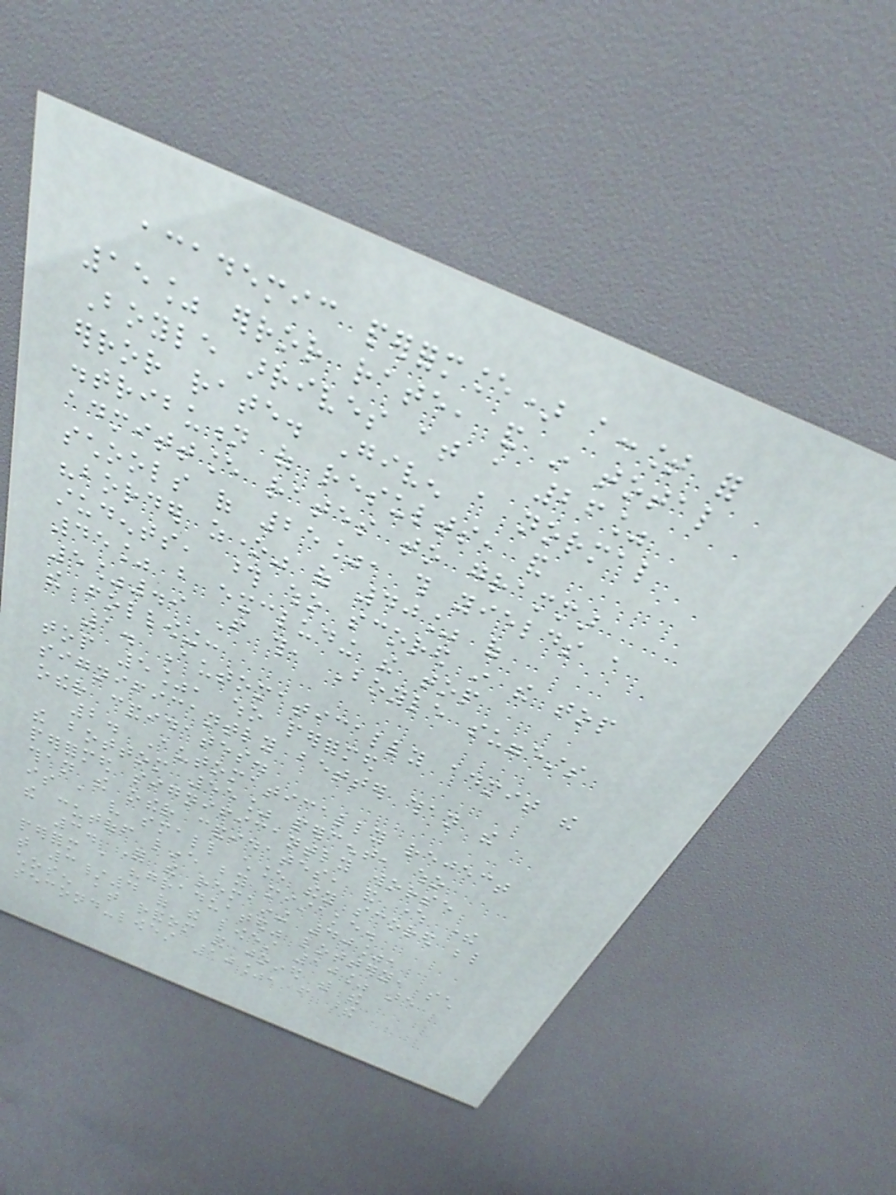academic performance) account for
15% error rate, and in total
Boyle arrives at a 26%
error rate. Given a normal
distribution of results, and
admittance rates to grammar
schools of 25%, this yields a
"border zone" of 40% of
students, those who scored in the top
45% but excluding the top
5%.9 From this, Boyle suggests
the following:
1. Automatically admit the
top 5%, who performed
significantly better than the
other candidates.
2. Automatically reject
the bottom 55% percent, who
performed significantly worse
than the other candidates, and where there
is a very small chance they scored below
the cutoff line by mistake.
3. For the remaining 40%,
perform a "graduated" lottery, such
that 3/4 of the lowest 10% are
chosen at random and joined with the
second-lowest 10%, from these
